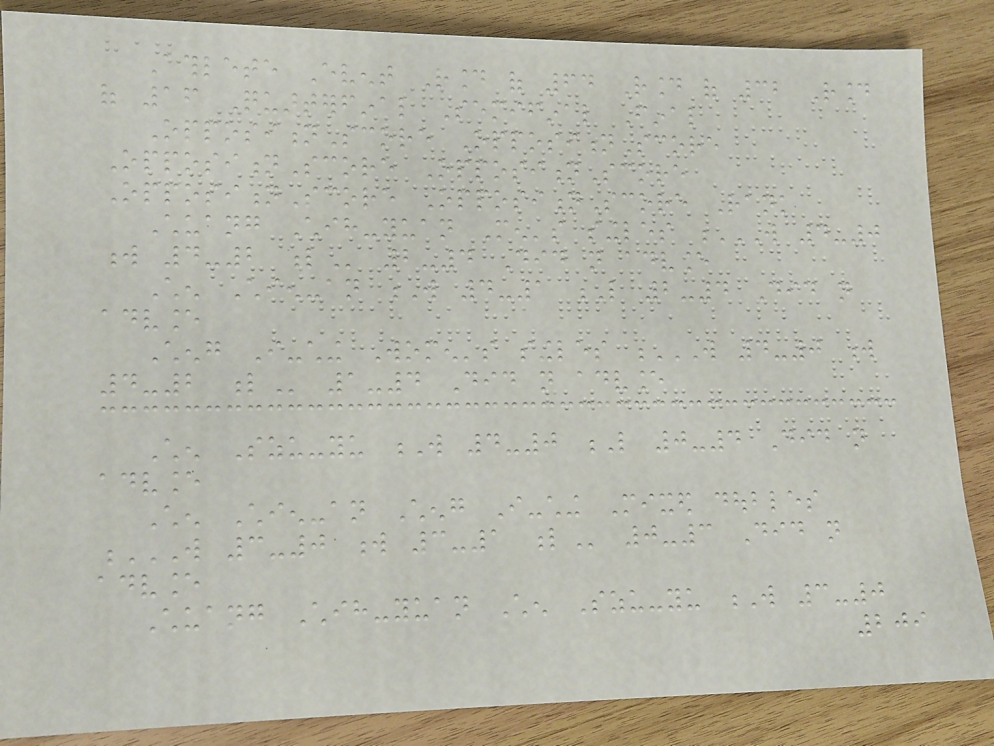Athlete Event Round of 64 Round of 32 Round
of 16 Quarterfinal Semifinal Final
OppositionScore OppositionScore
OppositionScore OppositionScore
OppositionScore OppositionScore Rank
Chuang Chih-yuan Men's singles W 4-0
W 4-2 L 2-4 Did not advance
Chen Chien-an W 4-1 L 2-4 Did not
advance
Cheng I-ching Women's singles W 4-0 W
4-2 L 1-4 Did not advance
Chen Szu-yu W 4-0 L 0-4 Did not
advance
Chen Chien-an Cheng I-ching Mixed doubles
W 3-0 W 3-1 L 0-3 Did not
advance
Chuang Chih-yuan Chen Szu-yu W 3-0
209
